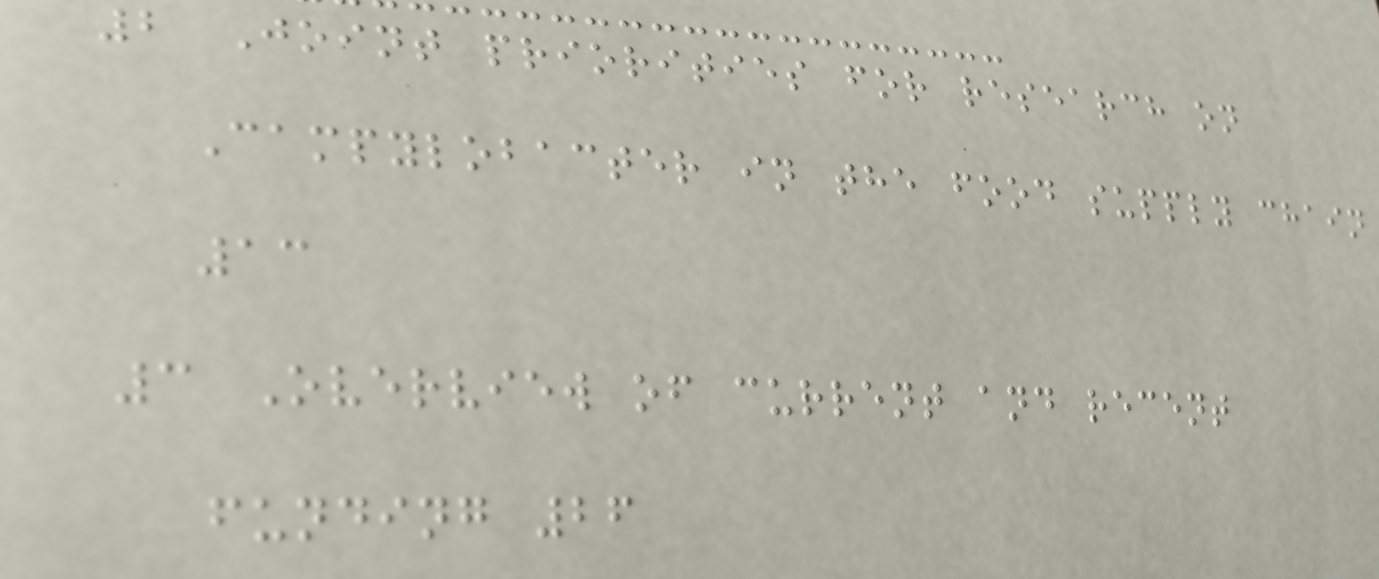2 Joint priorities for research on
Campylobacter in the food supply chain
13
3 Overview of current and recent
funding 26
